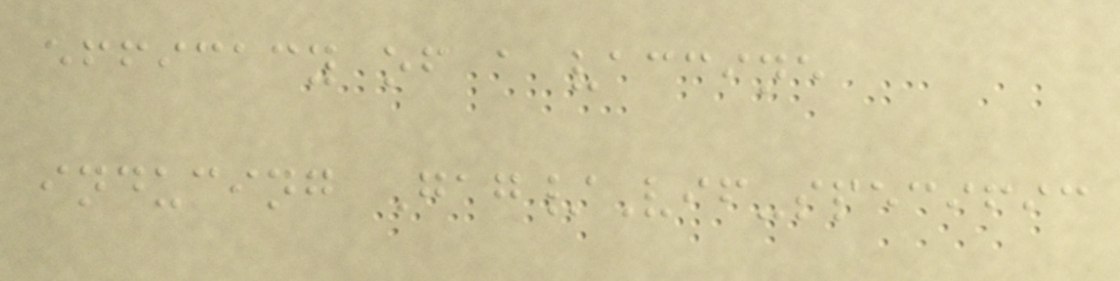efficacy of a vaccine
inducing Gag/Vif-specific
